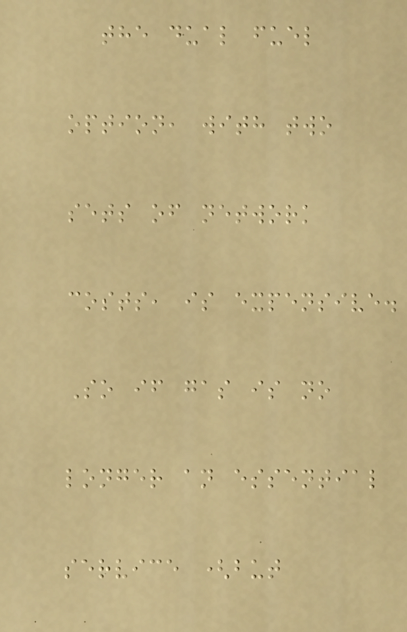the dual fuel
option, with two
sets of network
costs, is expensive.
So if gas is no
longer an essential
service (but
